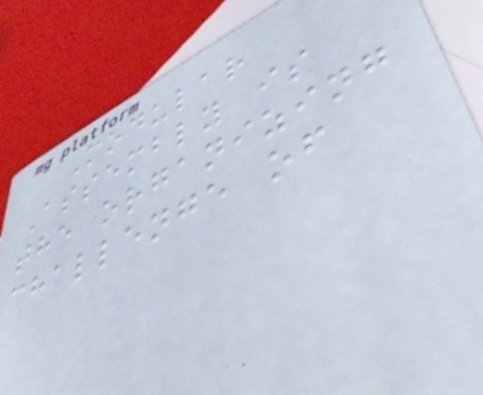Modular
Assembly is
the organizing
challenge of
